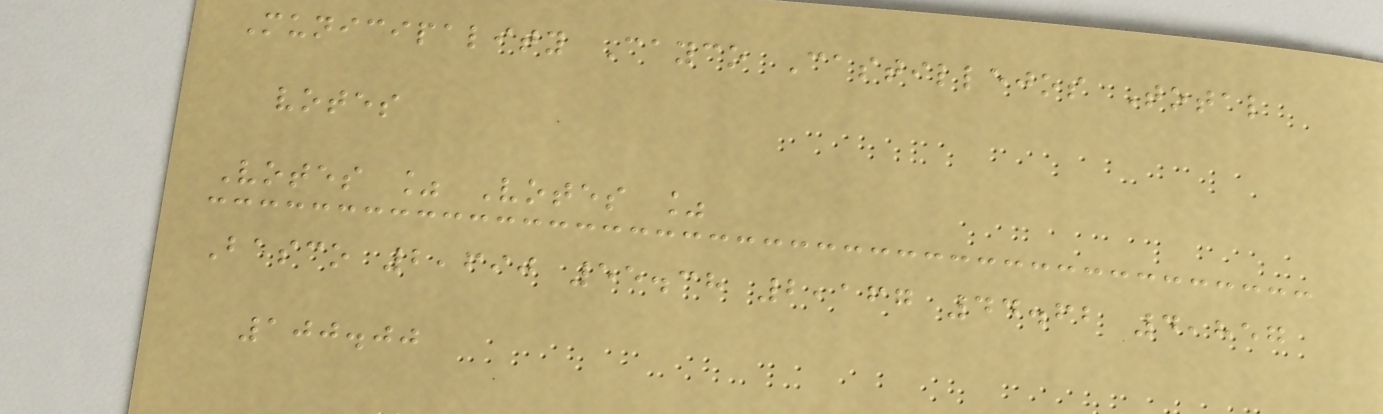Municipality Cayco Castillejos Total
votes
Votes % Votes %
Basco 2,690 55.38 2,167 44.62 4,857
100.00
